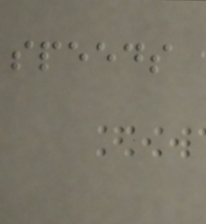speeds
